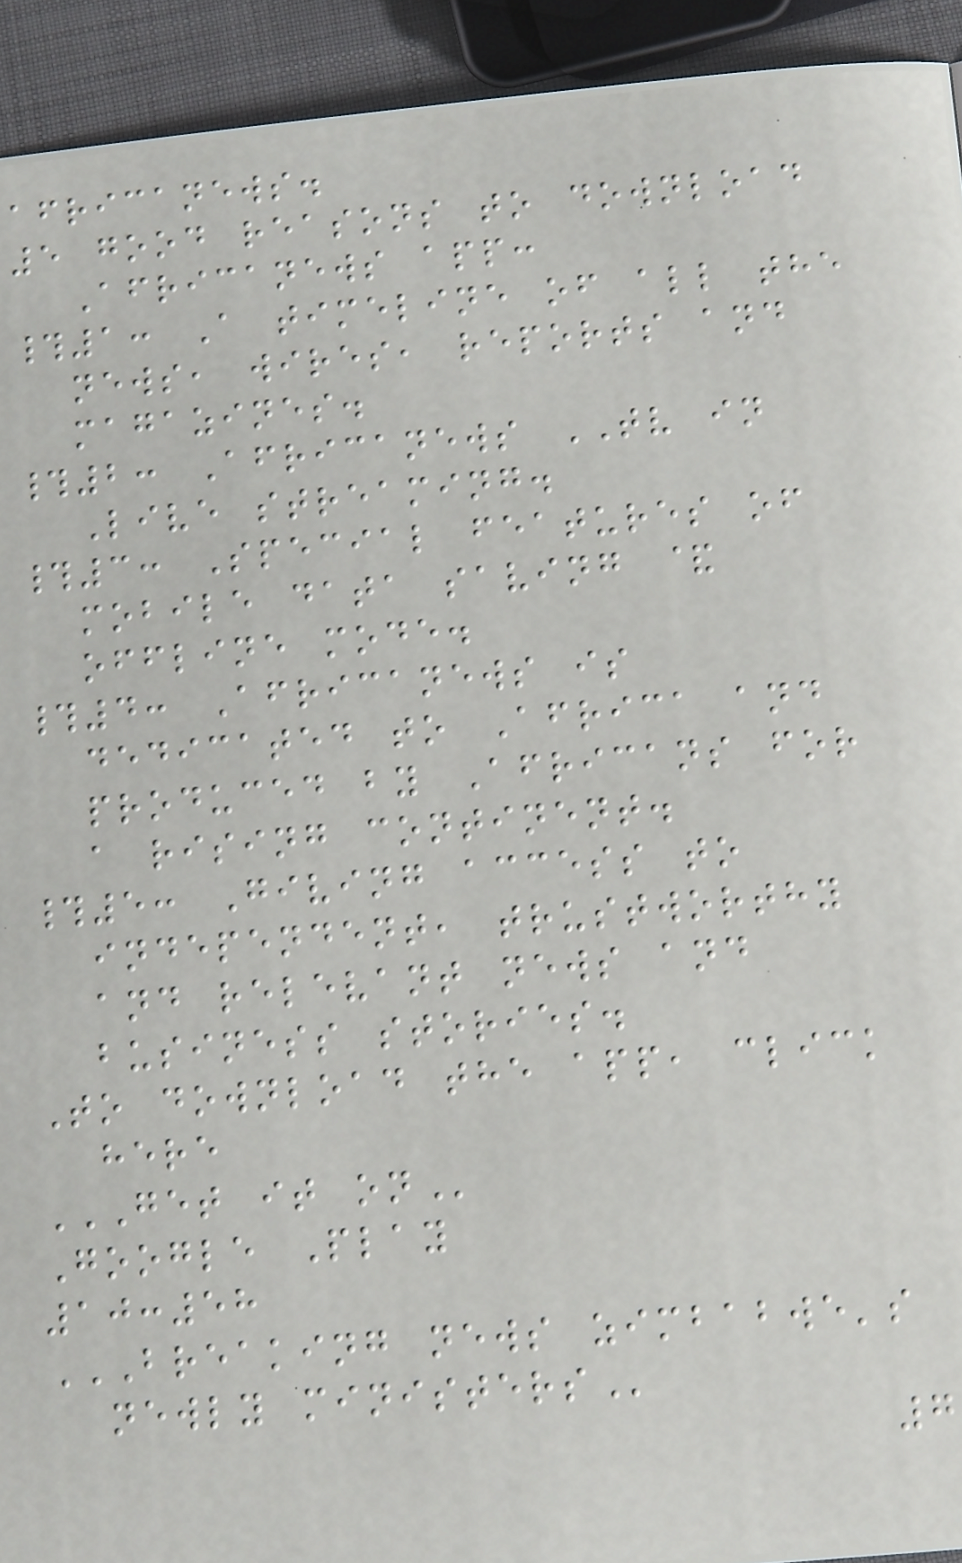africanews.
5 good reasons to download
Africanews app:
#1: A timeline of all the
news, wires, reports and
magazines.
#2: Africanews TV in
Live streaming.
#3: Special features of
mobile data saving &
offline mode.
#4: Africanews is
dedicated to Africa and
produced by Africans for
a rising continent.
#5: Giving access to
independent, trustworthy
and relevant news and
business stories.
To download the app, click
here
GET IT ON
Google Play
10:58
BREAKING NEWS ZIMBABWE'S
NEWLY MINISTERS
7
